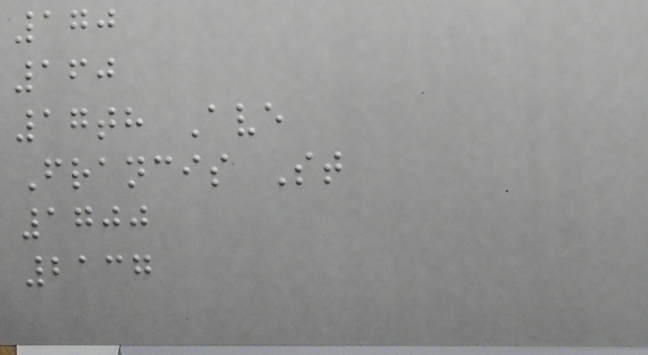170
160
17th Ave
Francis St
1700
2137
